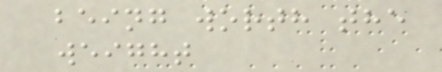being worth the
weight
